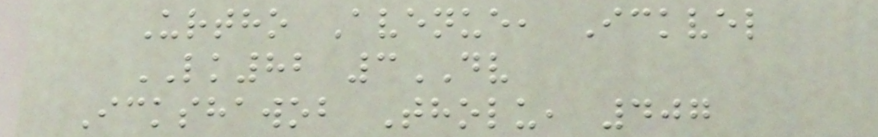Urtho Avenue, Ickvel
LK82 3DV
Ickshawob Tholu, 407
